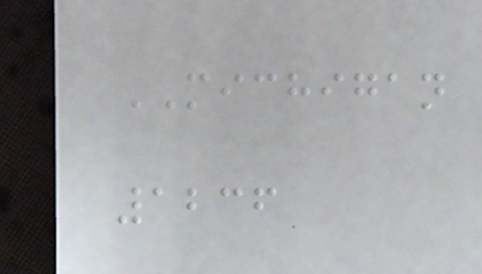MICHIGAN
1236
